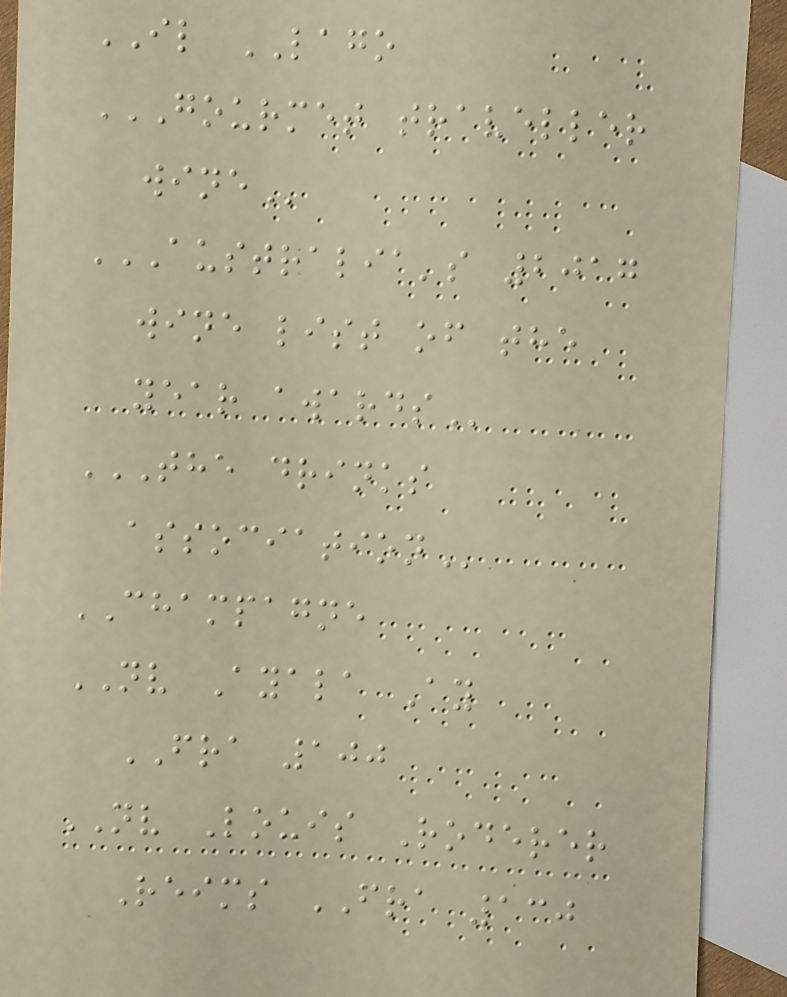IL LAGO
GOURMET TRAVELLER
WINE
AUSTRALIA'S 2017
WINE LIST OF THE
YEAR AWARDS
THE DRINKS
ASSOCIATION
CHAMPAGNE
NV Ayala Ay
FRA 100
NV Louis Roderer
Reims FRA 130
